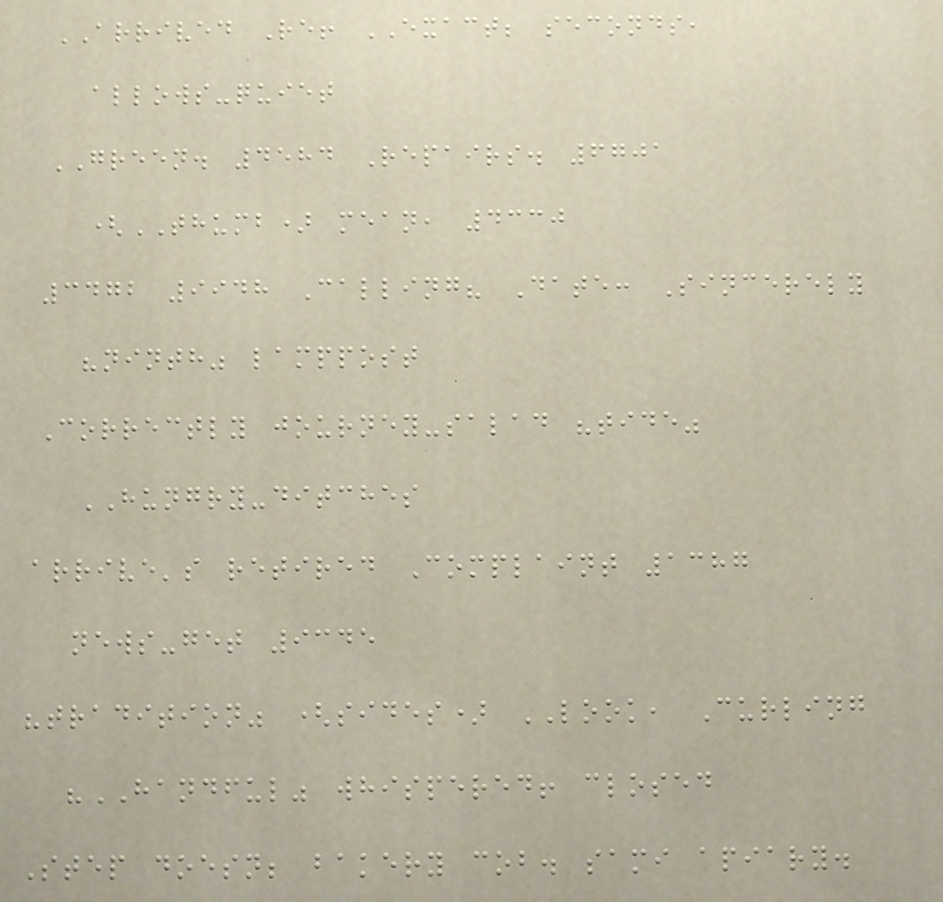ARRIVED Re! EXACT; seconds,
allows-quiet
GREEN. 4584 Repairs. 6701
(THUMB) mean, 4330
3472 9948 Calling? Date: Sincerely
"ninth" lamppost
Correctly journey-salad "tide"
HUNGRY-ditches
arrive's retired Complaint 1387
news-get 9345
"tradition" (sides) LOOK, Curling
"HANDFUL" whispered! closed
Step doesn; bakery cob. sami apiary.
